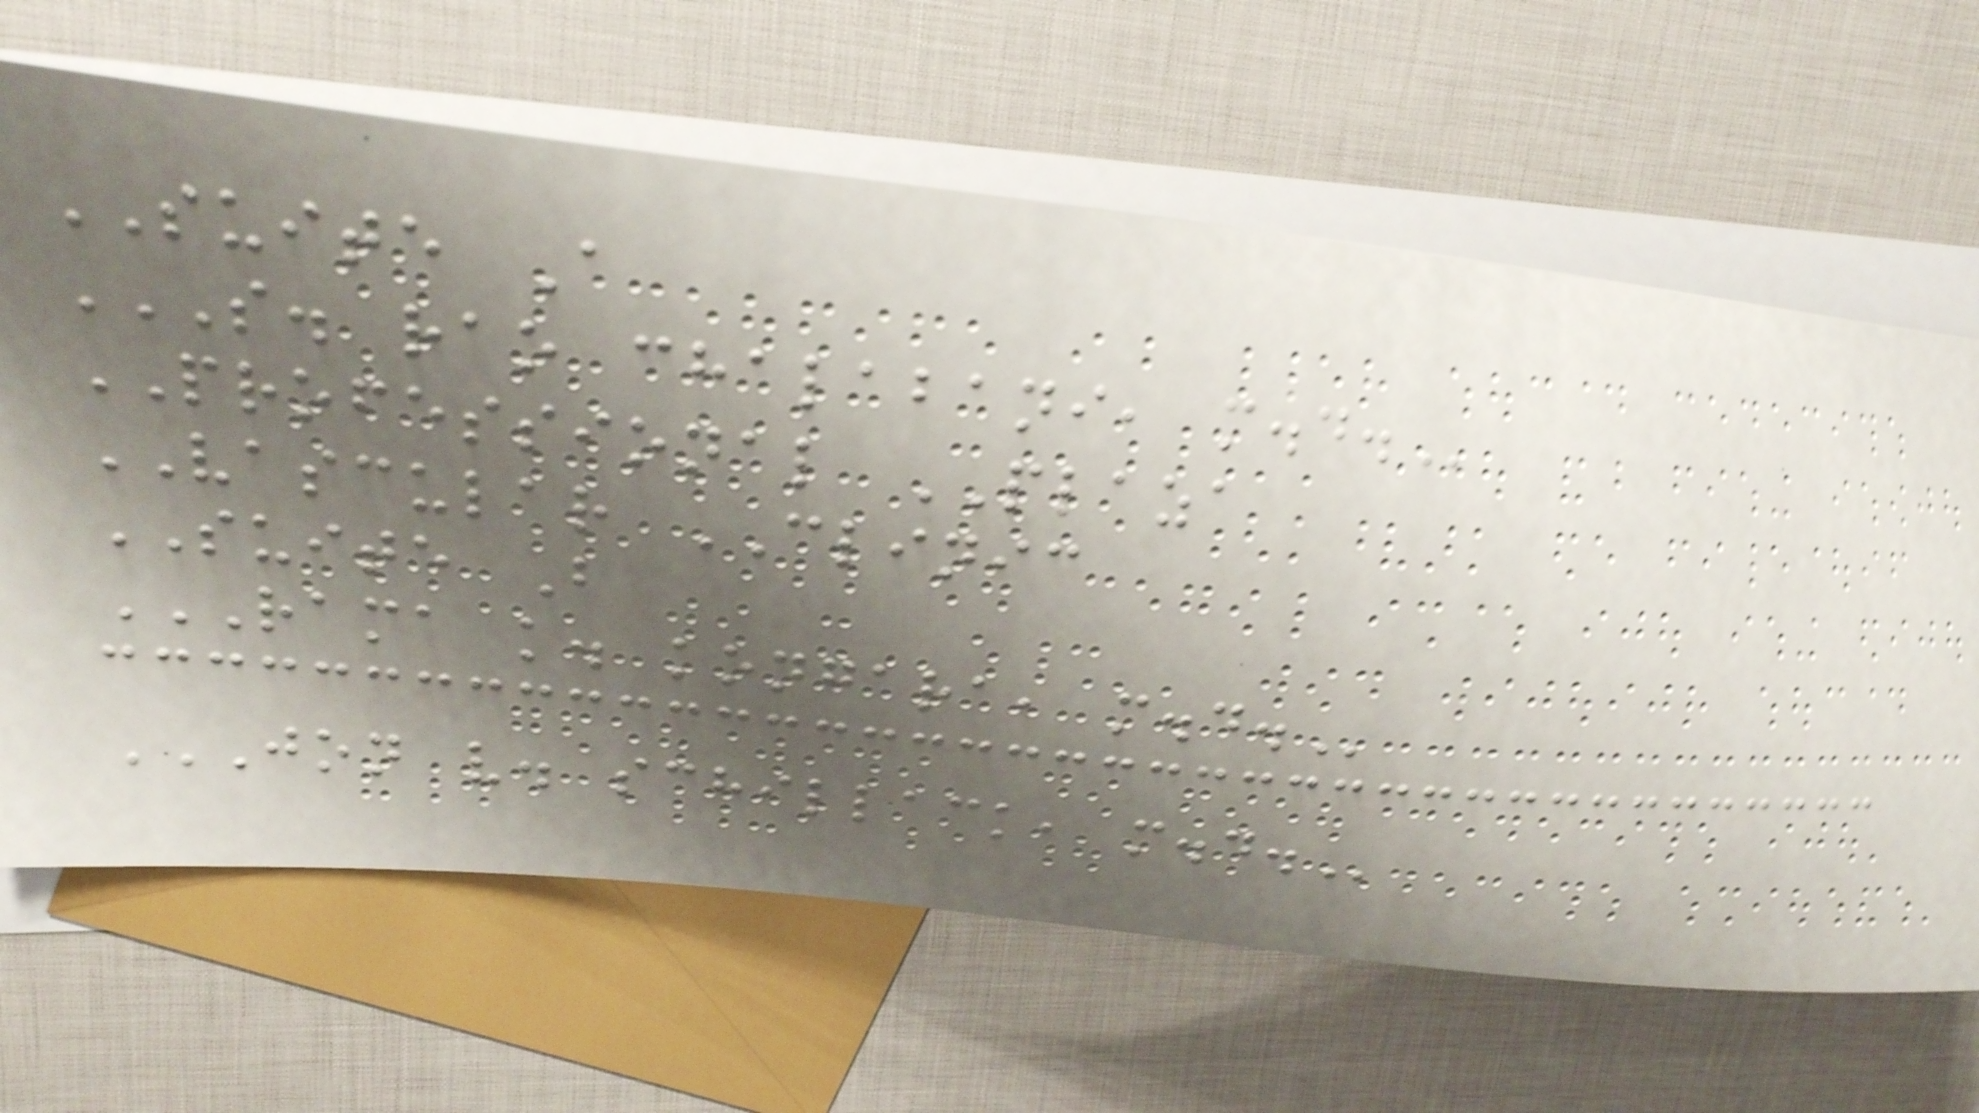SUITE A
S. RAO CHALABANI, M.D.
PROFESSIONAL PLAZA
VASCULAR CLINIC
SUITE B
RAMA K. KONGARA, M.D.
JON V. SCHILLACK, M.D.
